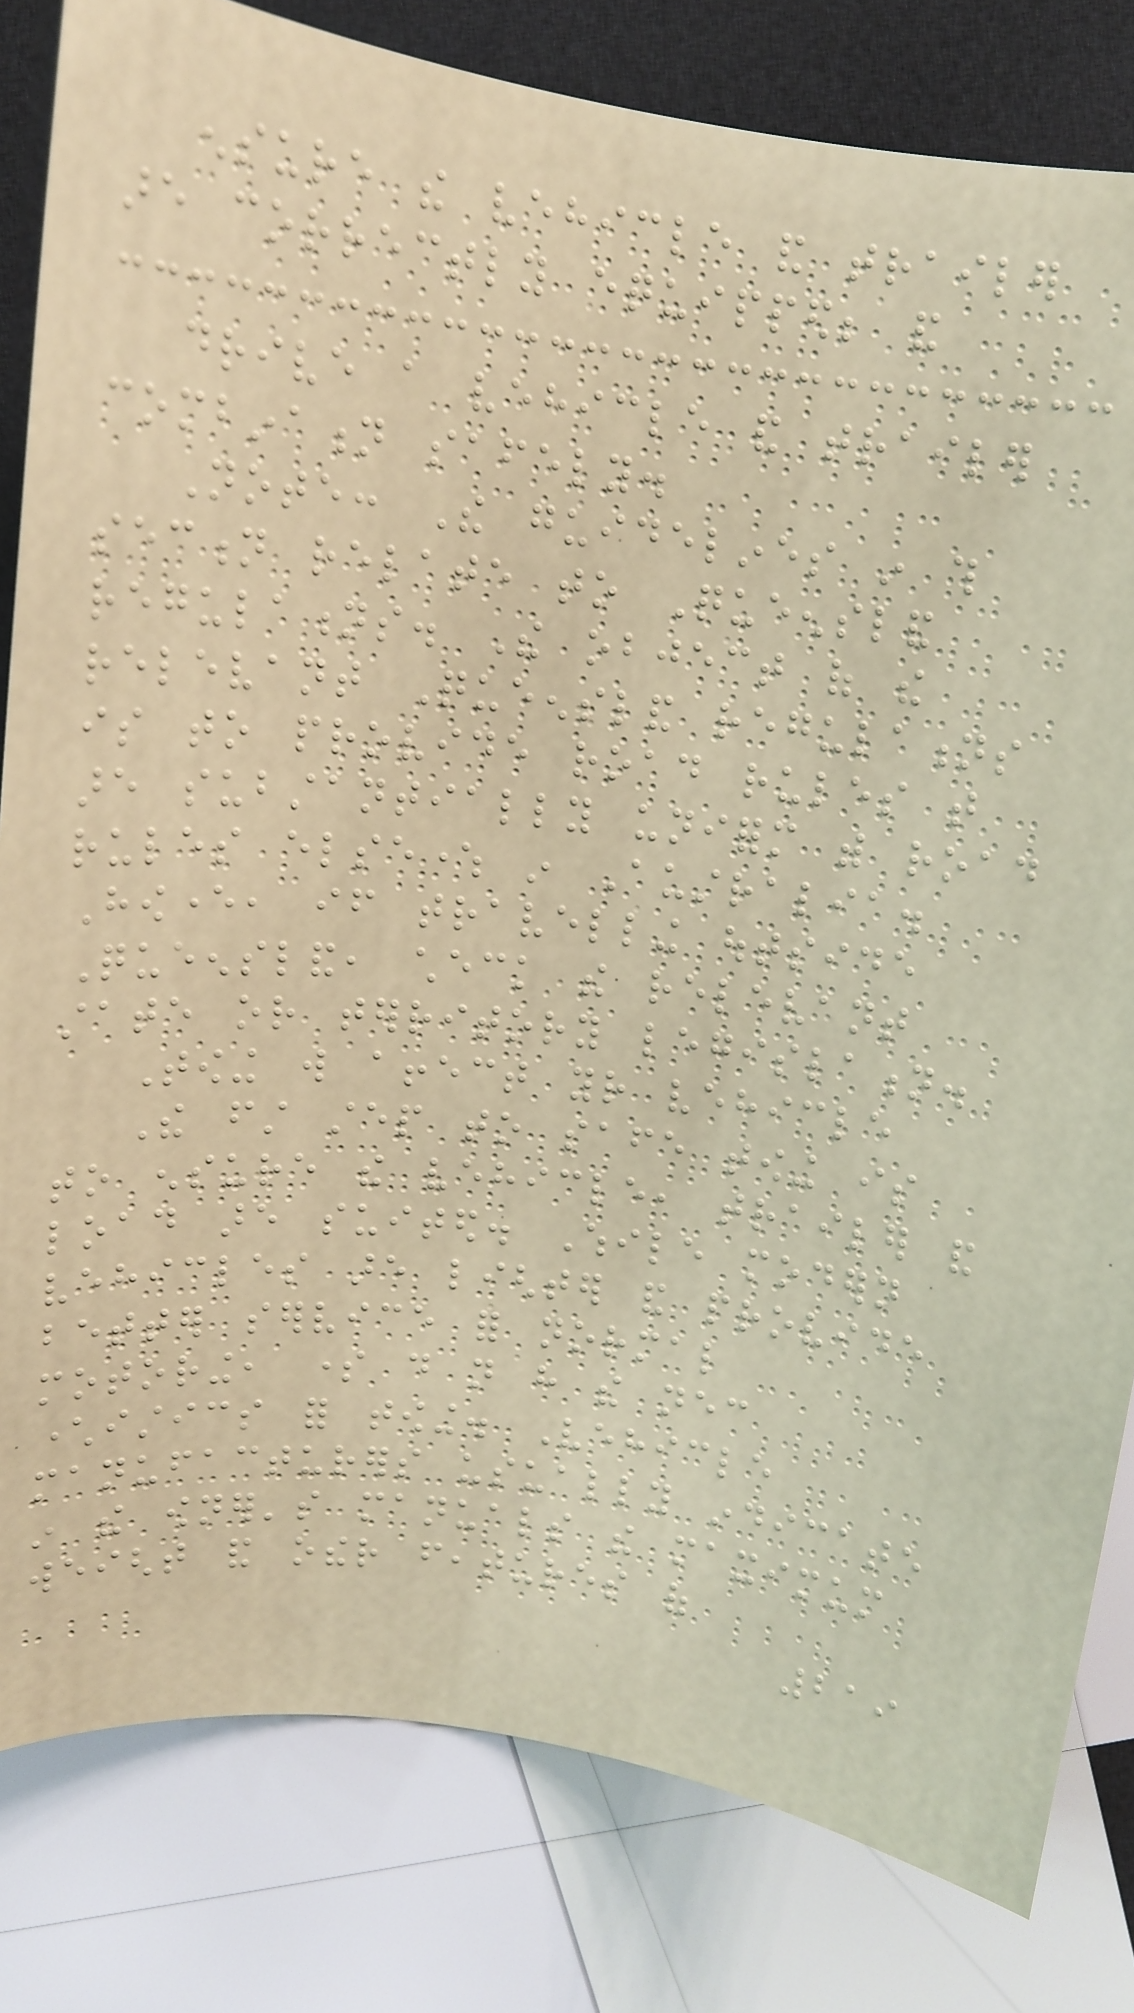ensure the vehicle and trailer
are correctly equipped; and
drive a vehicle and trailer
combination safely.
Note: The guidelines in this
section relate to Queensland
regulations. The object of the
relevant Queensland regulations
is to provide road rules that
are substantially uniform with road
rules elsewhere in Australia.
However, if travelling outside
Queensland, check the relevant
state or territory legislation.
Towing will affect your vehicle
The first step to safe towing is
to ensure the vehicle, trailer and
load are suited. While modern
vehicles are lighter and provide
better service for normal
motoring, some do not have the necessary
characteristics for towing. Vehicle
manufacturers usually indicate
in the owner's manuals the maximum
weight and other features of
219
